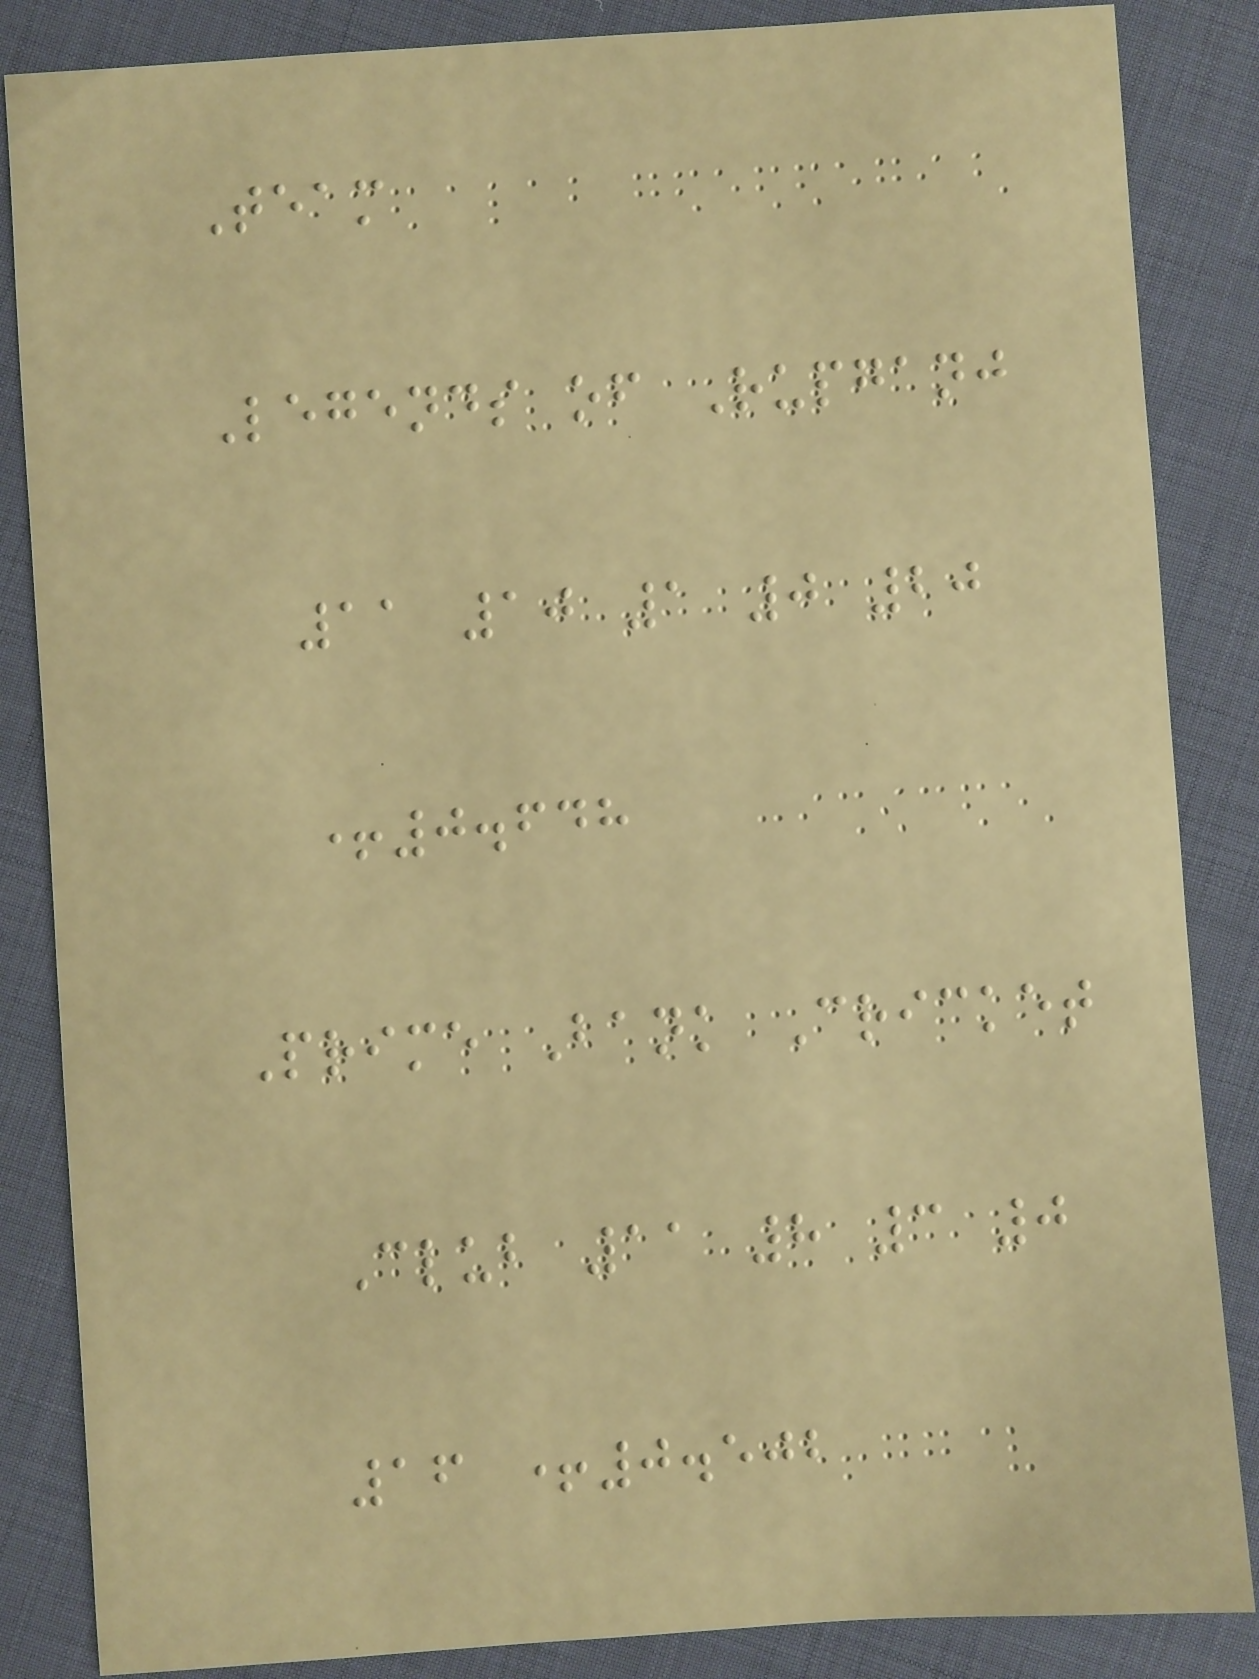Team
Legends of Rupganj
11 10 1 0 20
+0.648
Prime Bank Cricket
Club 11 8 3 0
16 +0.502
